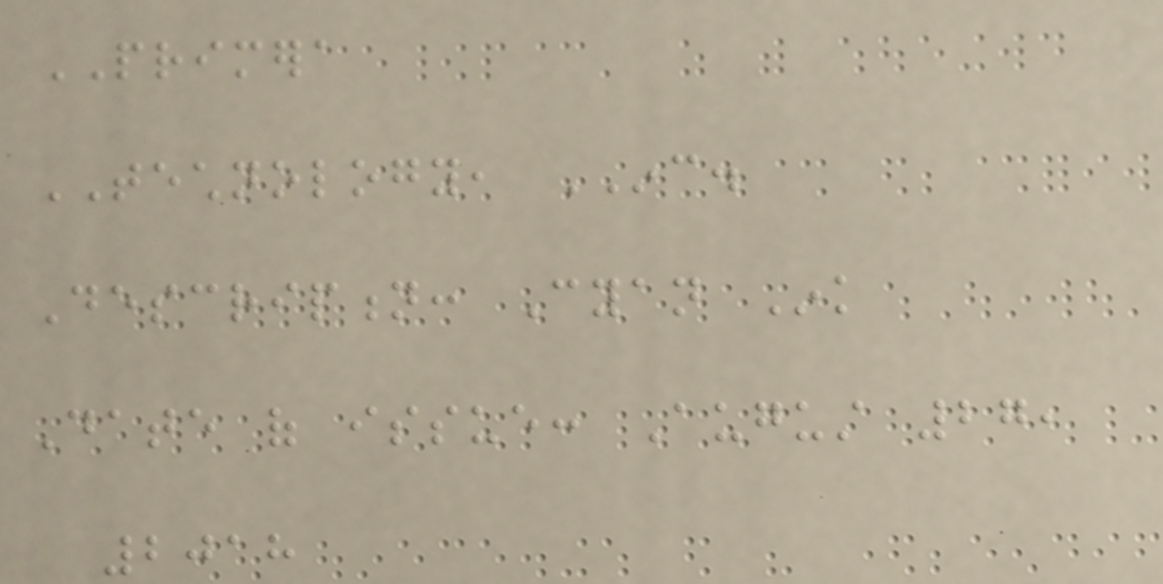PRIMERA
TECHNOLOGY, INC.
Description: Cyan Ink
Date of issue: August 27,
2018
